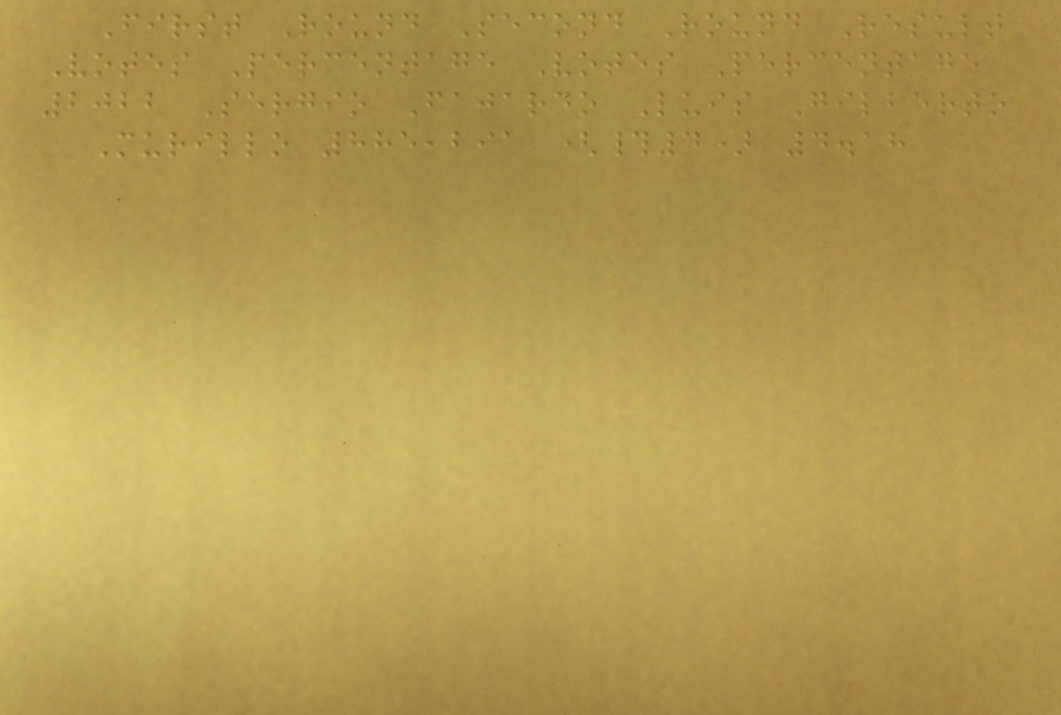First Round Second Round Result
Votes Percentage Votes Percentage
2022 Sergio Fajardo Luis Gilberto
Murillo 885,291 (#4) 4.18
